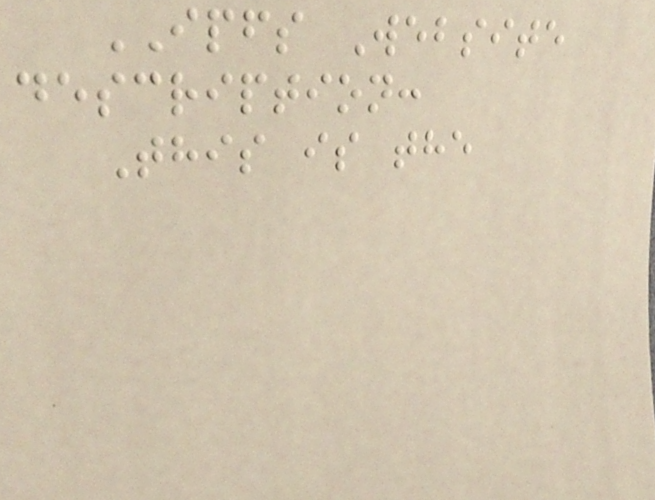IPFS Website
description:
This is the
